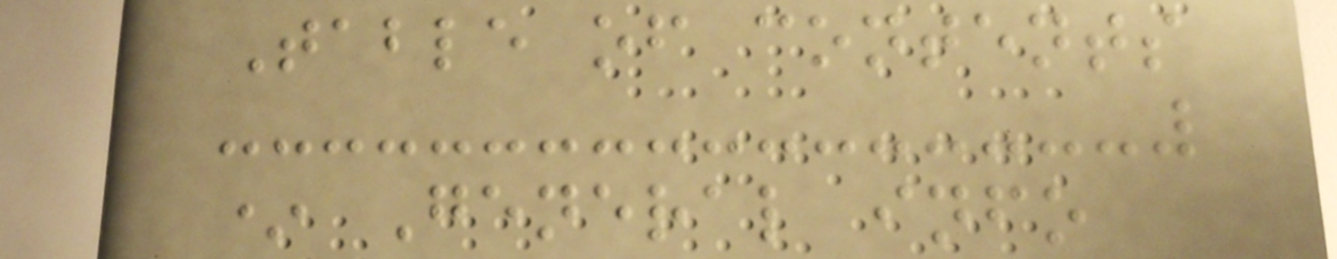Table of contents
* General info
